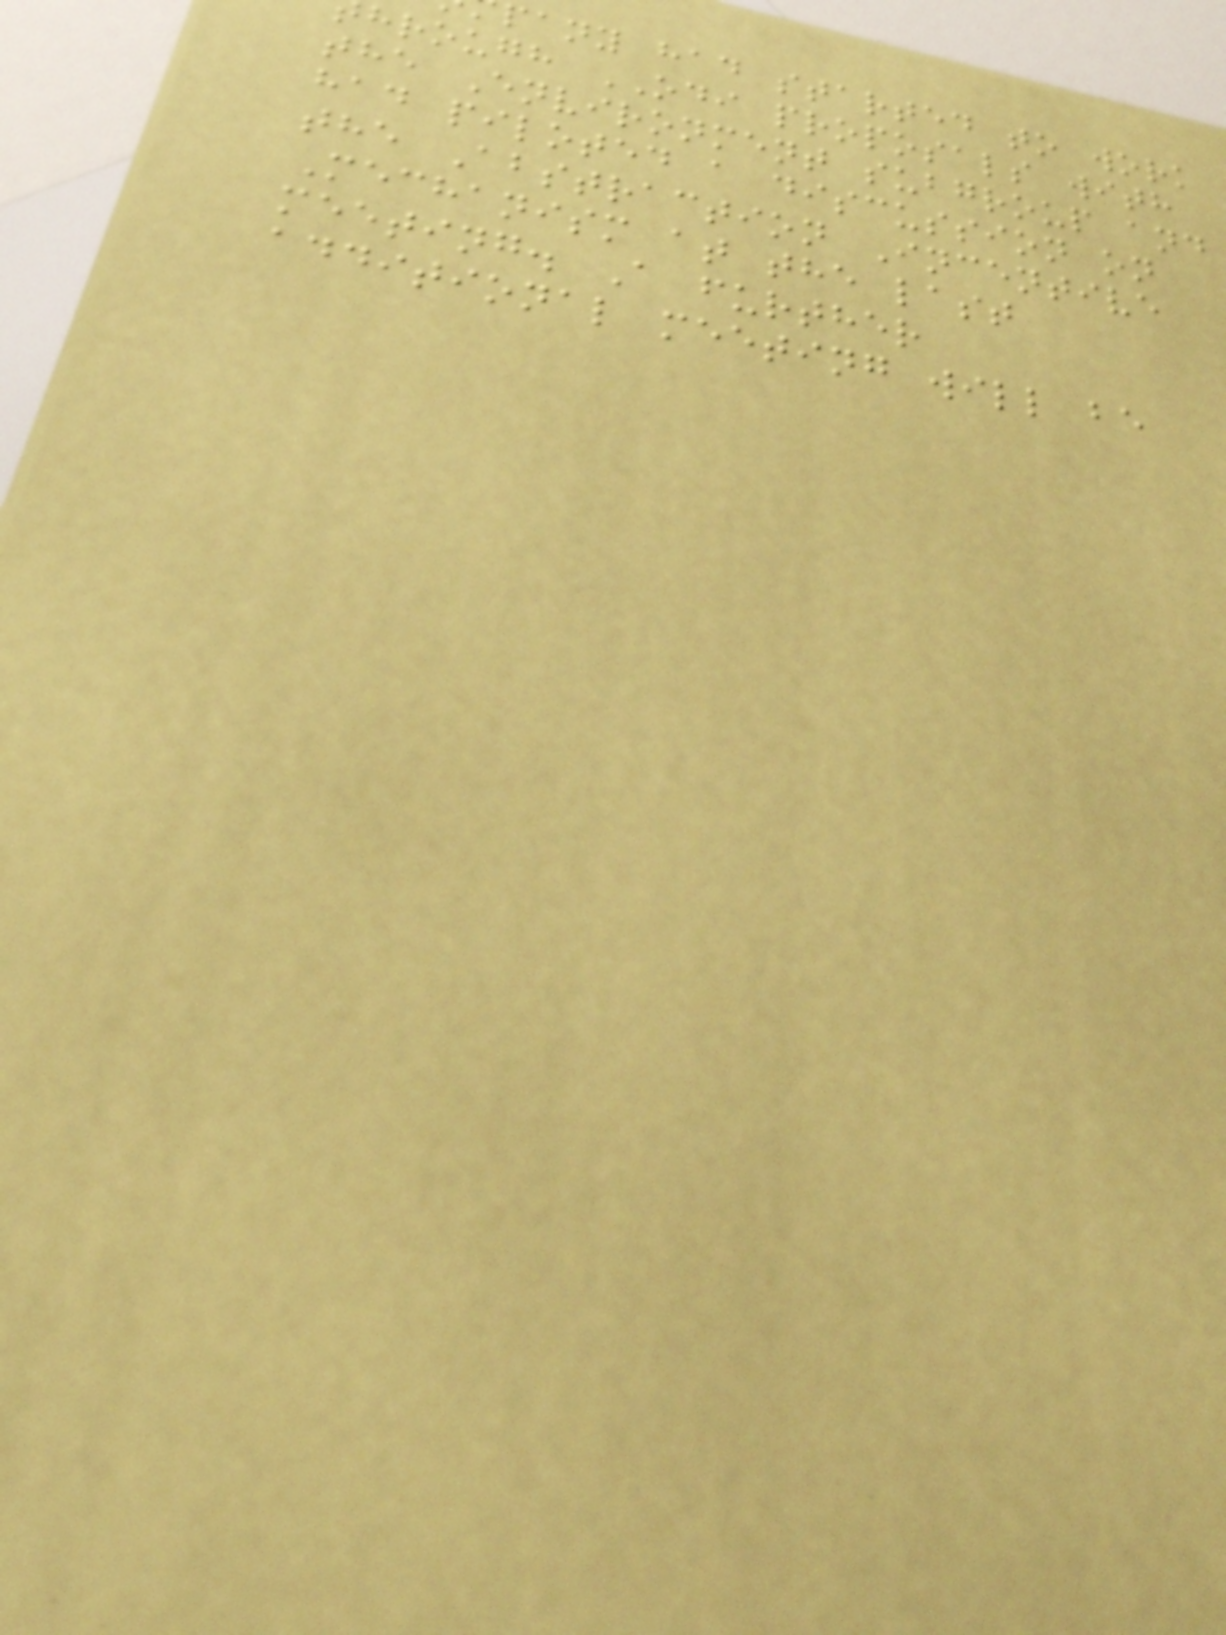pany had started to work
hrough ODI proposals with
the Environment subgroup and
had piloted a discussion on
the Abstraction Incentive
Mechanism at the last
meeting. A further
additional meeting will be
